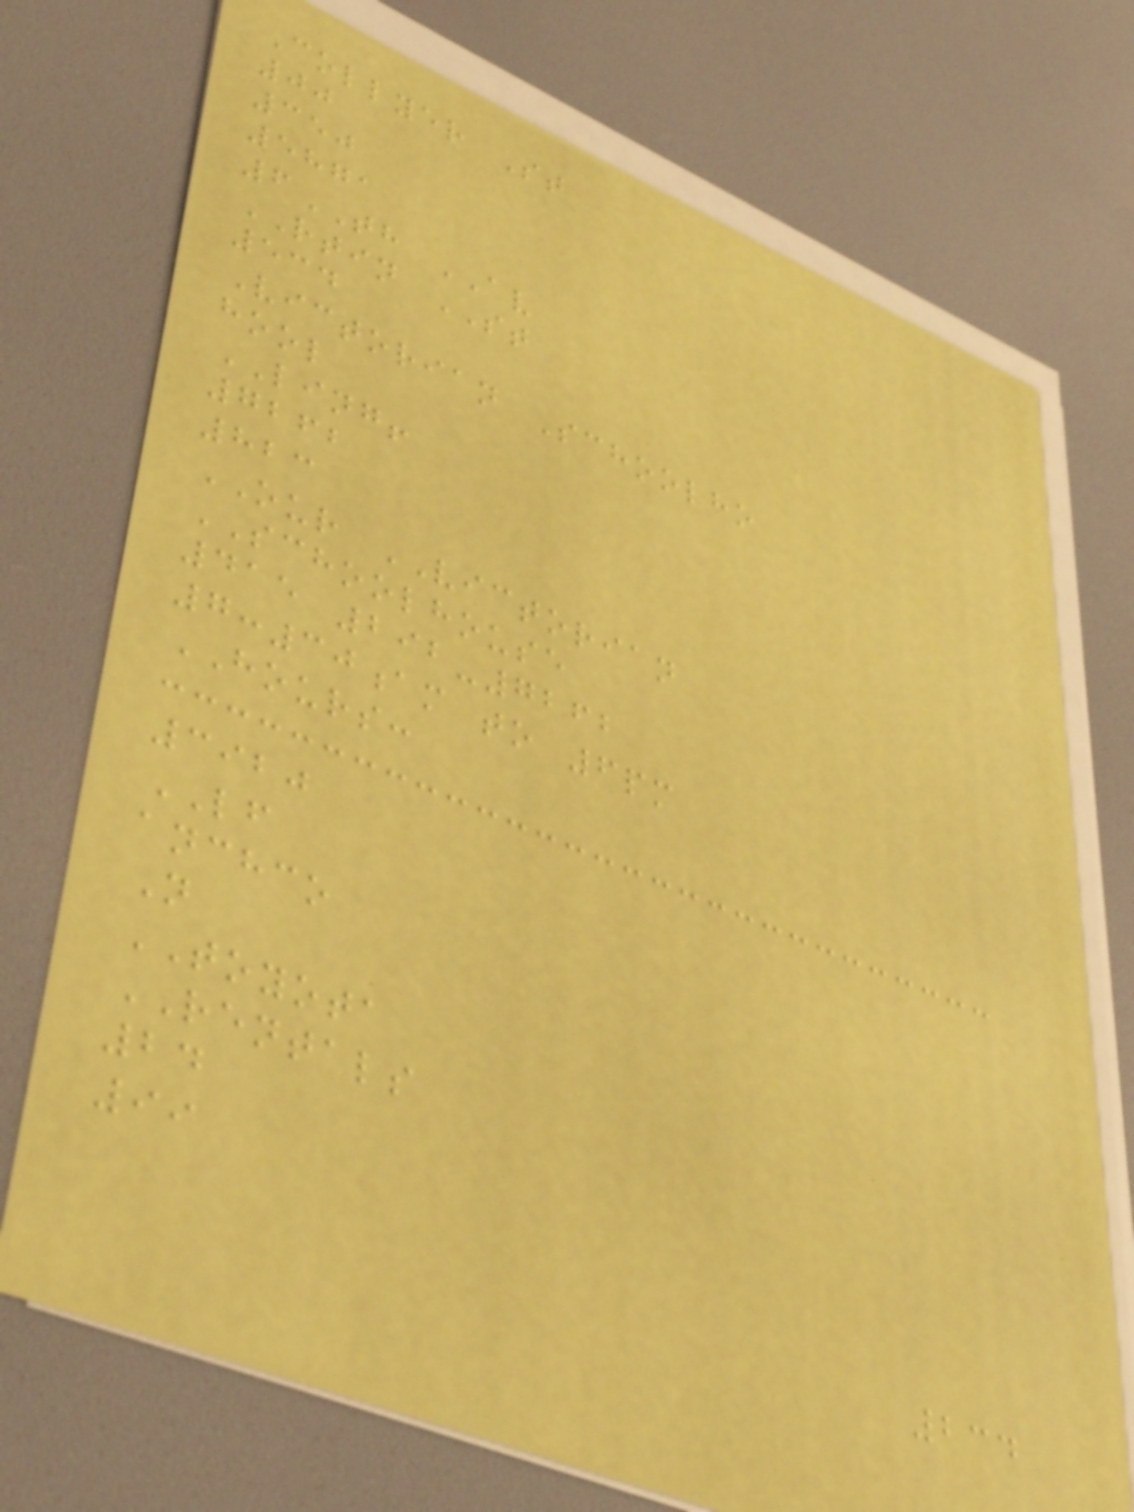Collyer St
00
350
5871
6TH AV
RTIN ST
534
Victorian Schoolho
hool
LING!
7262
823
OUR VICTORIAN
SCHOOLHOUSE
415 292-7262
7:30am to 6pm
HOURS:
3920
LF
anchco
N
TOYOTA
RENTALS
24
99
234
